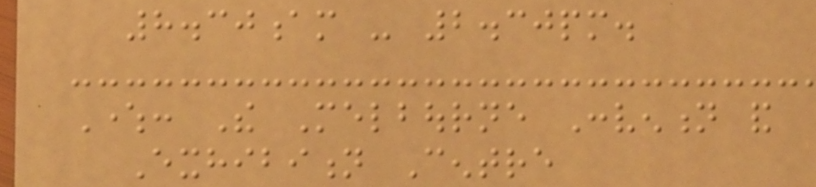8.30am - 2.30pm.
Where: The Melbourne Convention and
Exhibition Centre
